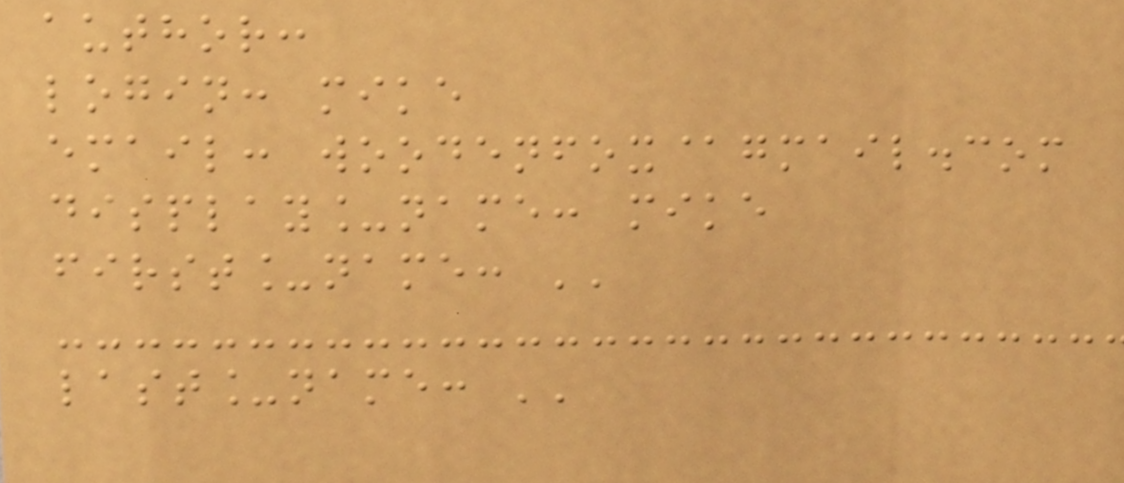author:
login: mike
email: woodenfox@gmail.com
display_name: mike
first_name: ''
last_name: ''
